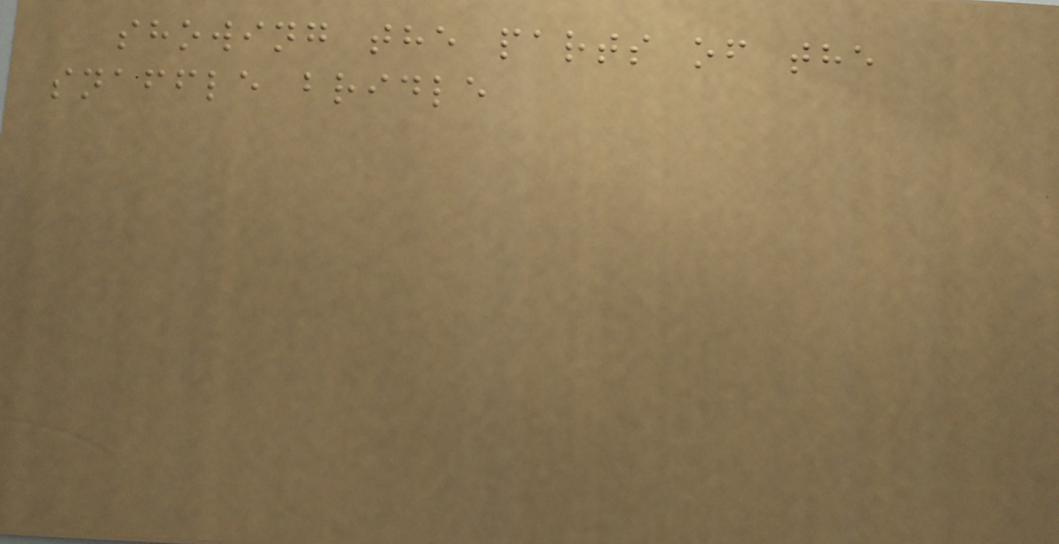showing the parts of the
snaffle bridle
